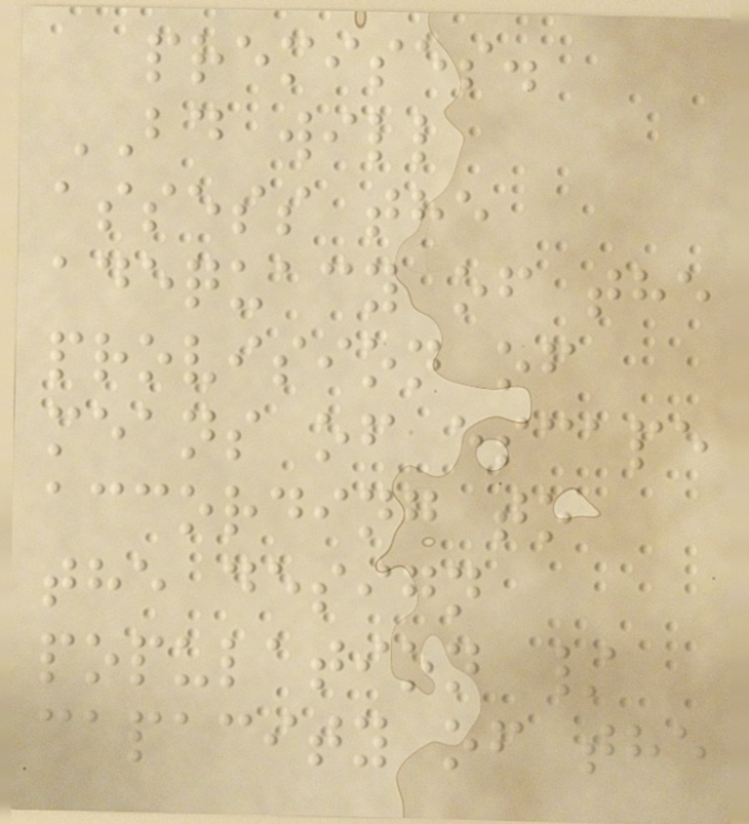premises.
BD will
assess the
adequacy of the
provision of
means of escape
according to
the design
population /
capacity of the
